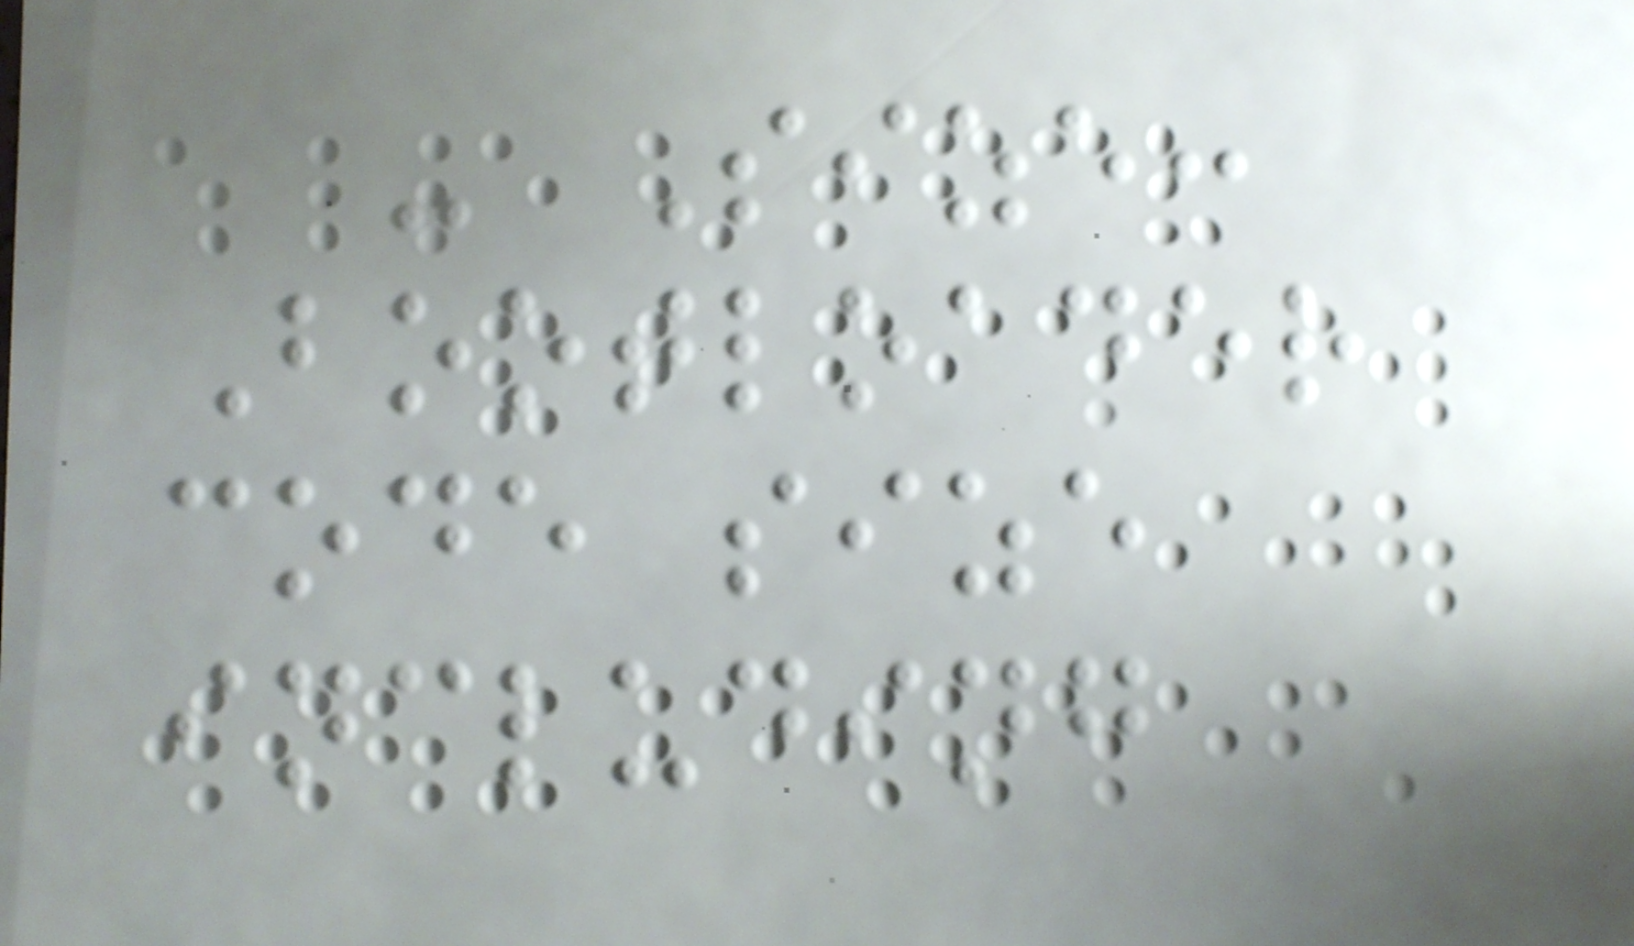- Size:
Bootloader
code size
including
